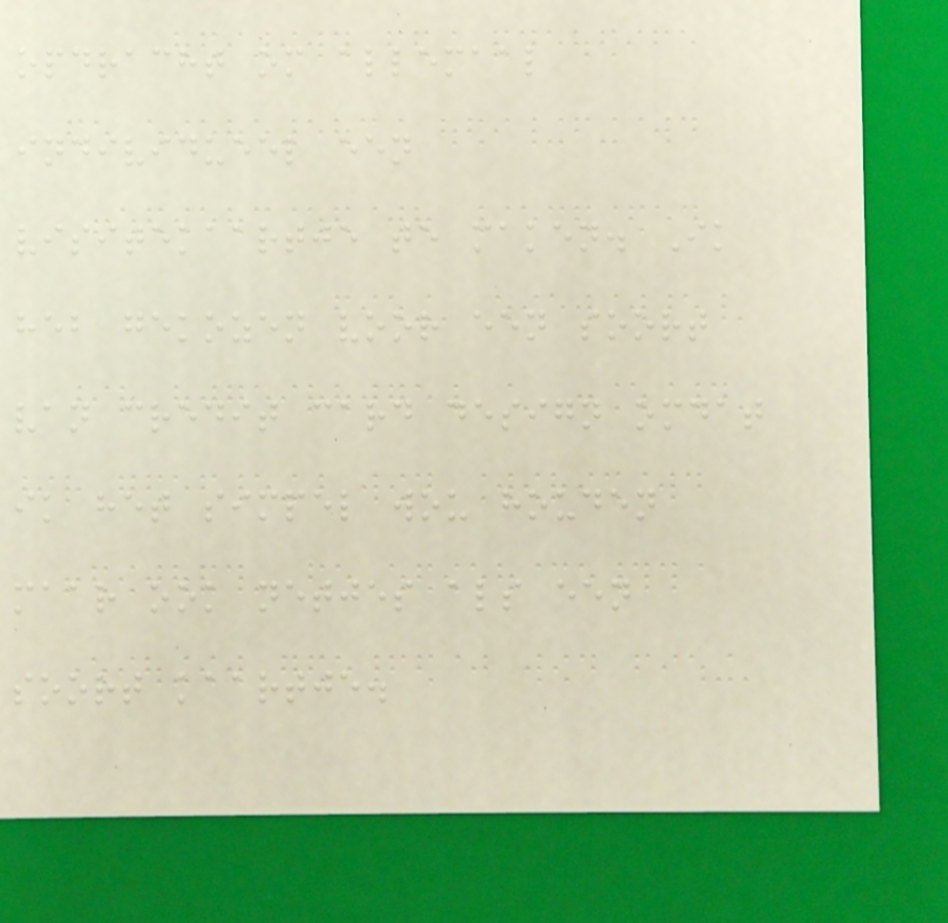opdracht om allemaal
individueel een
visitekaartje te maken. Ik
heb gekozen voor een soort
van credit card design omdat
ik het simpel wou houden
maar ook netjes als een
soort kaartje.
